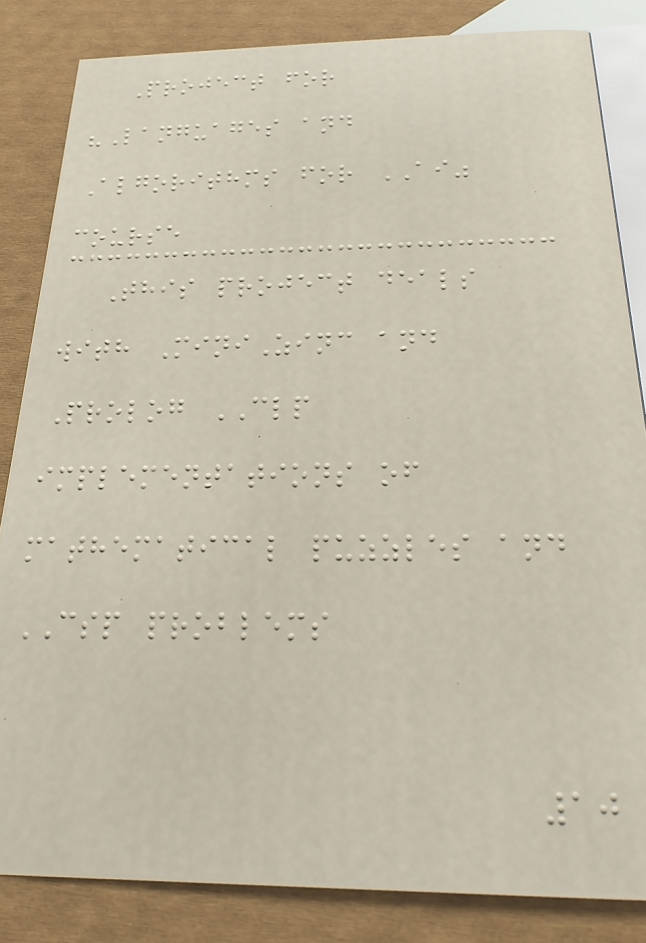Project for
"Languages and
Algorithms for AI"
course
This project deals
with MiniZinc and
Prolog CLP
implementations of
mathematical puzzles and
CSP problems
10
